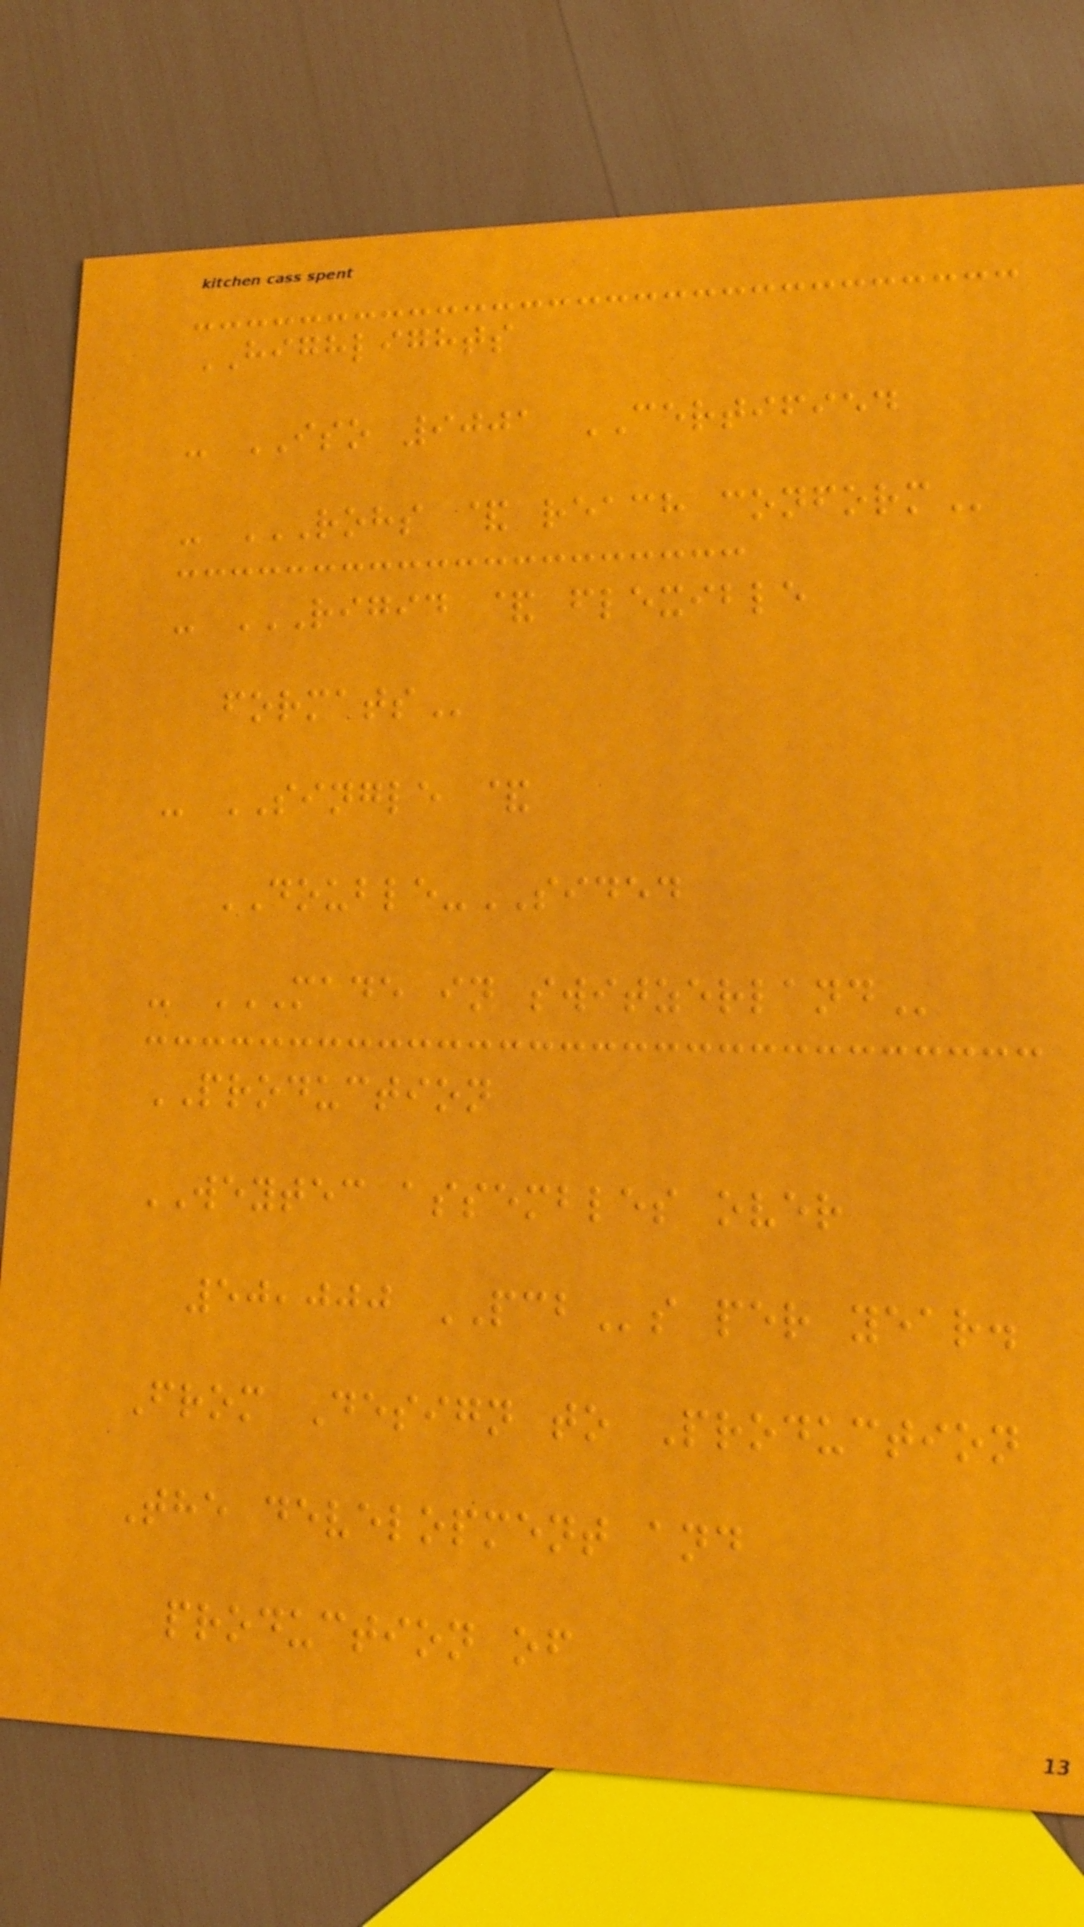HIGHLIGHTS
- ISO 9001 CERTIFIED
- ROHS & REACH CONFORM
- RIGID & FLEXIBLE
FORMATS
- SINGLE &
DOUBLE-SIDED
- MADE IN SWITZERLAND
PRODUCTION
WEYTEC assembles over
50,000 PCBs per year.
From Design to Production
The development and
production of
